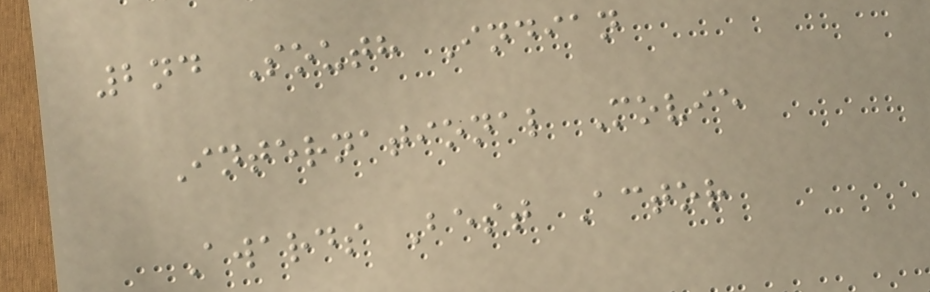2nd South Indian
International Movie
Awards Best Actor
